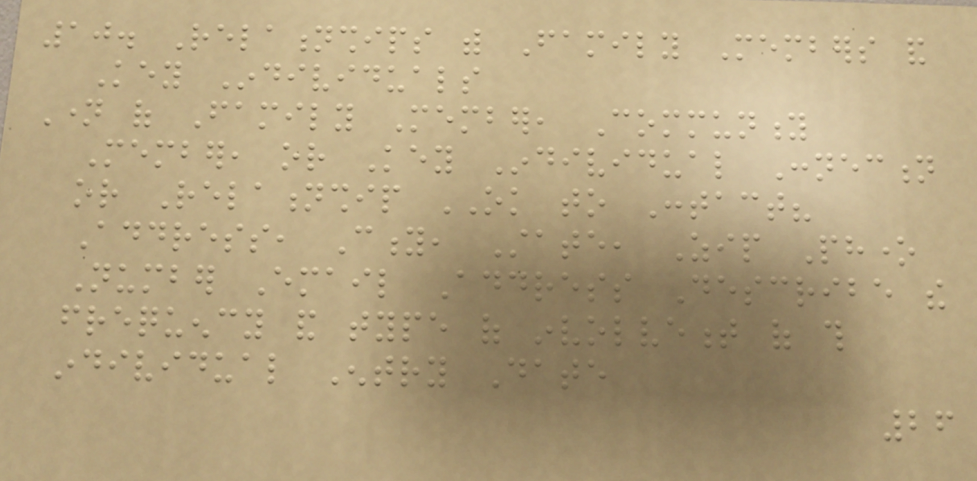10. Relationships with Family Members and
Key Individuals
Name of Family Member, Community
Member, or Key Individual Connection
or Relationship OK to Contact?
Address, City, State, Zip Phone
Number Email Address Describe the
frequency and type of involvement of this
individual Entry Date
26
